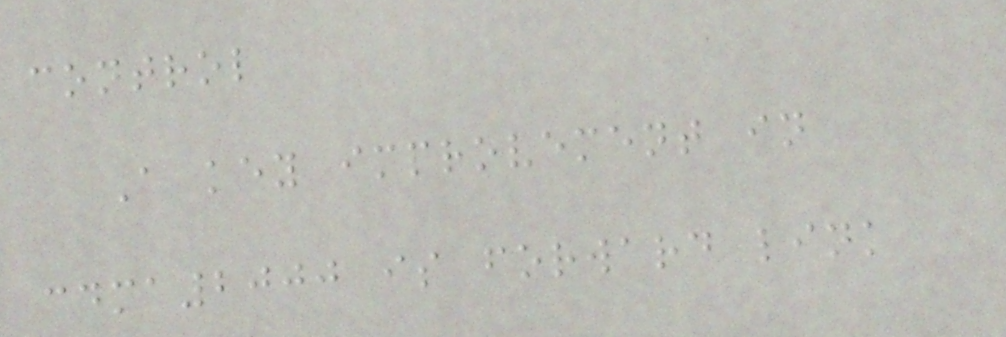control
A key improvement in
cdma2000 is forward link
